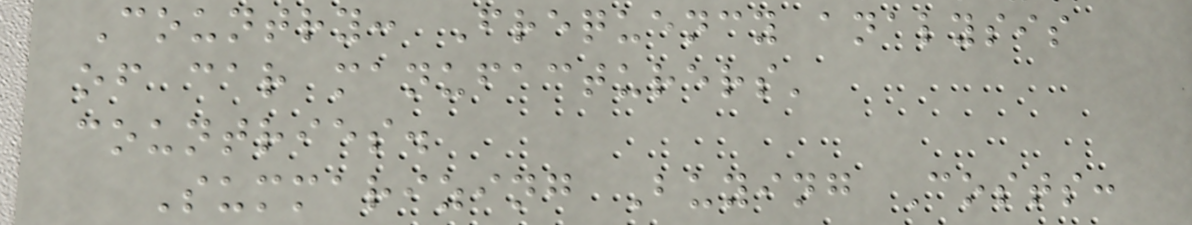Country: Frequency analysis
of car manufacturers'
countries.
Summarizing Buying Costs:
